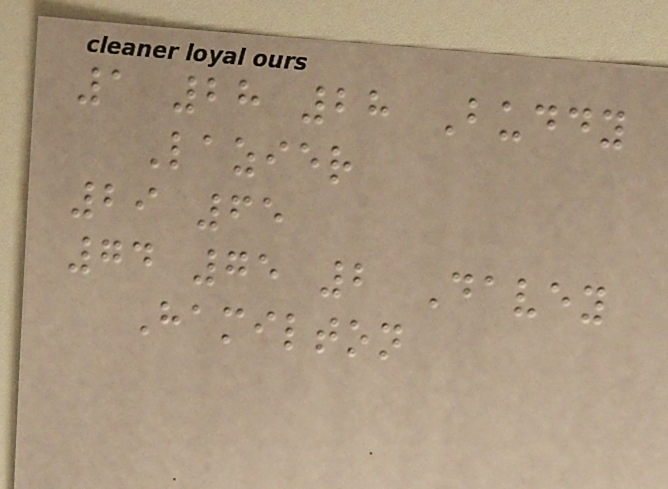1 28 28 Buddy
Lazier
29 65
74 75 2 Davey
Hamilton
